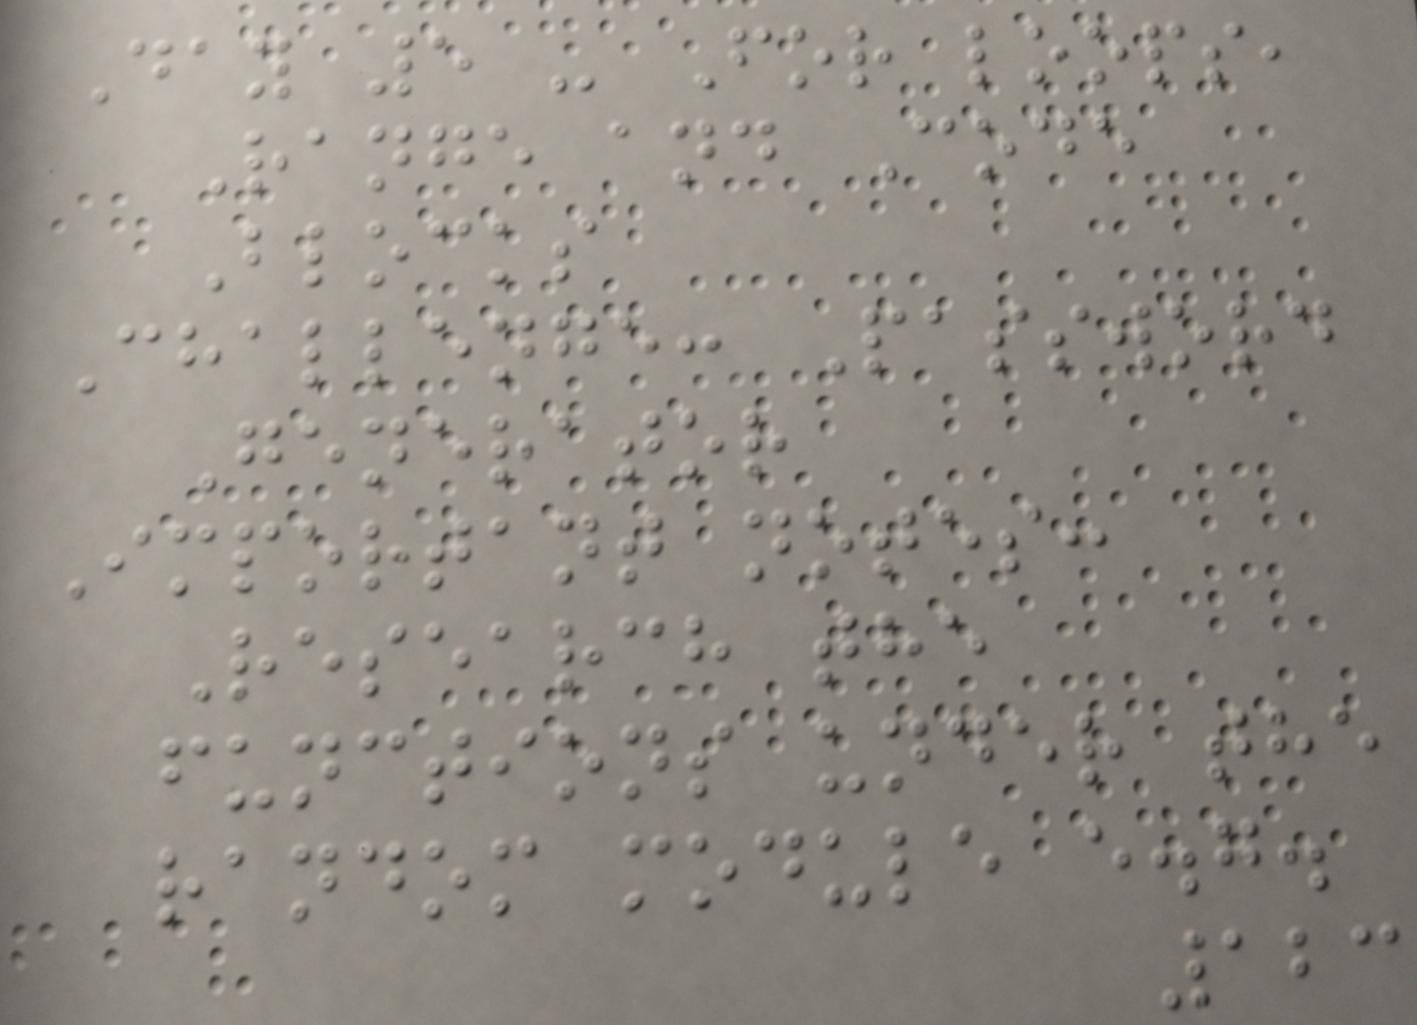Day 5 - For loops,
Range and Code
Blocks
Challenge: Password
Generator
Important notes:
Research the
functions under the
random module e.g.
123
